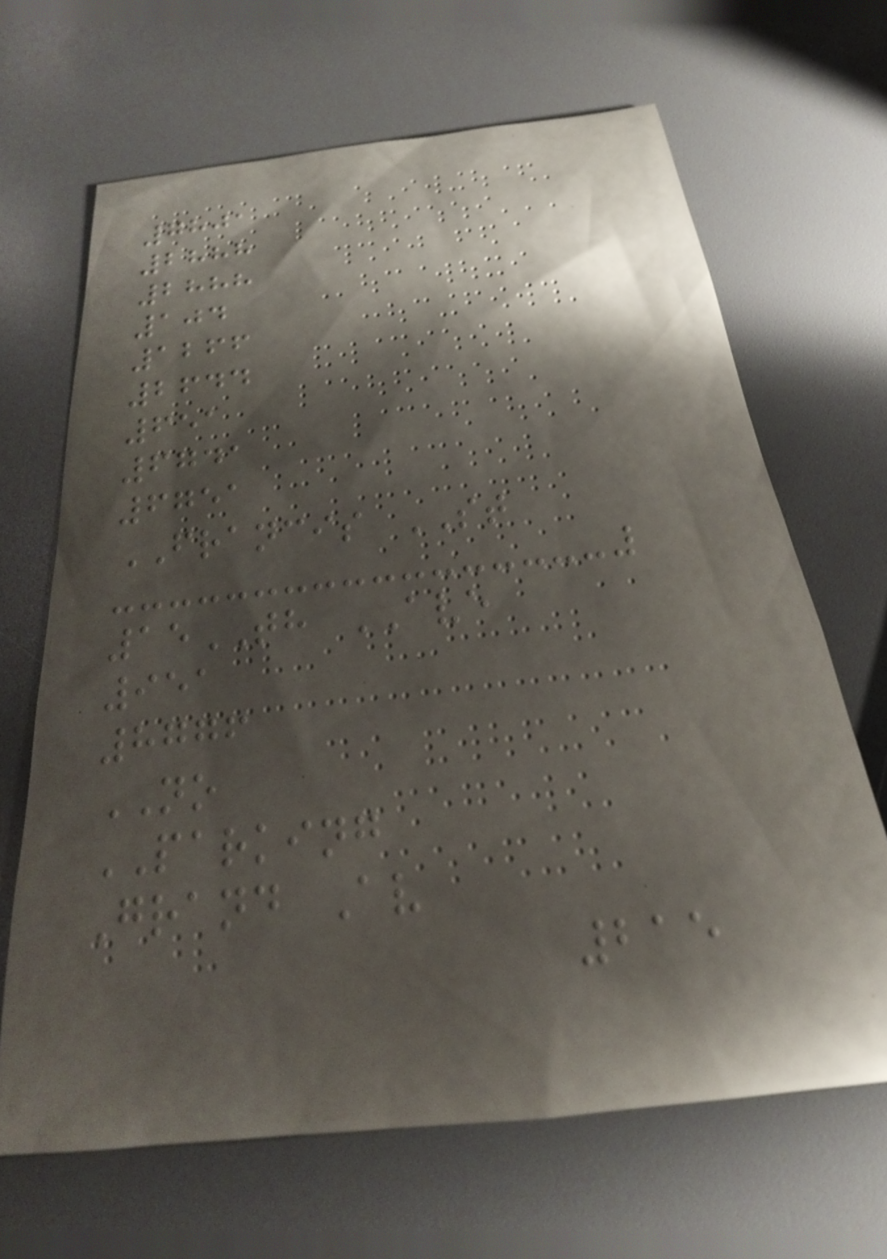7801
2888
2888
104
1266
2644
651
6741
6751
FRANCIS ST
15TH AVE
951
8776
NO
PARKING
Grand Av
215
